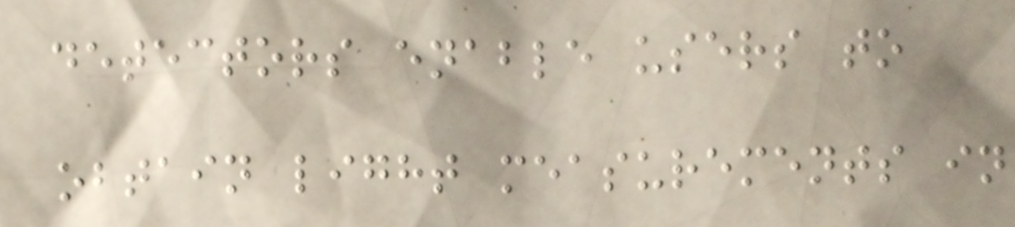detectors enable users to
obtain light measurements in
